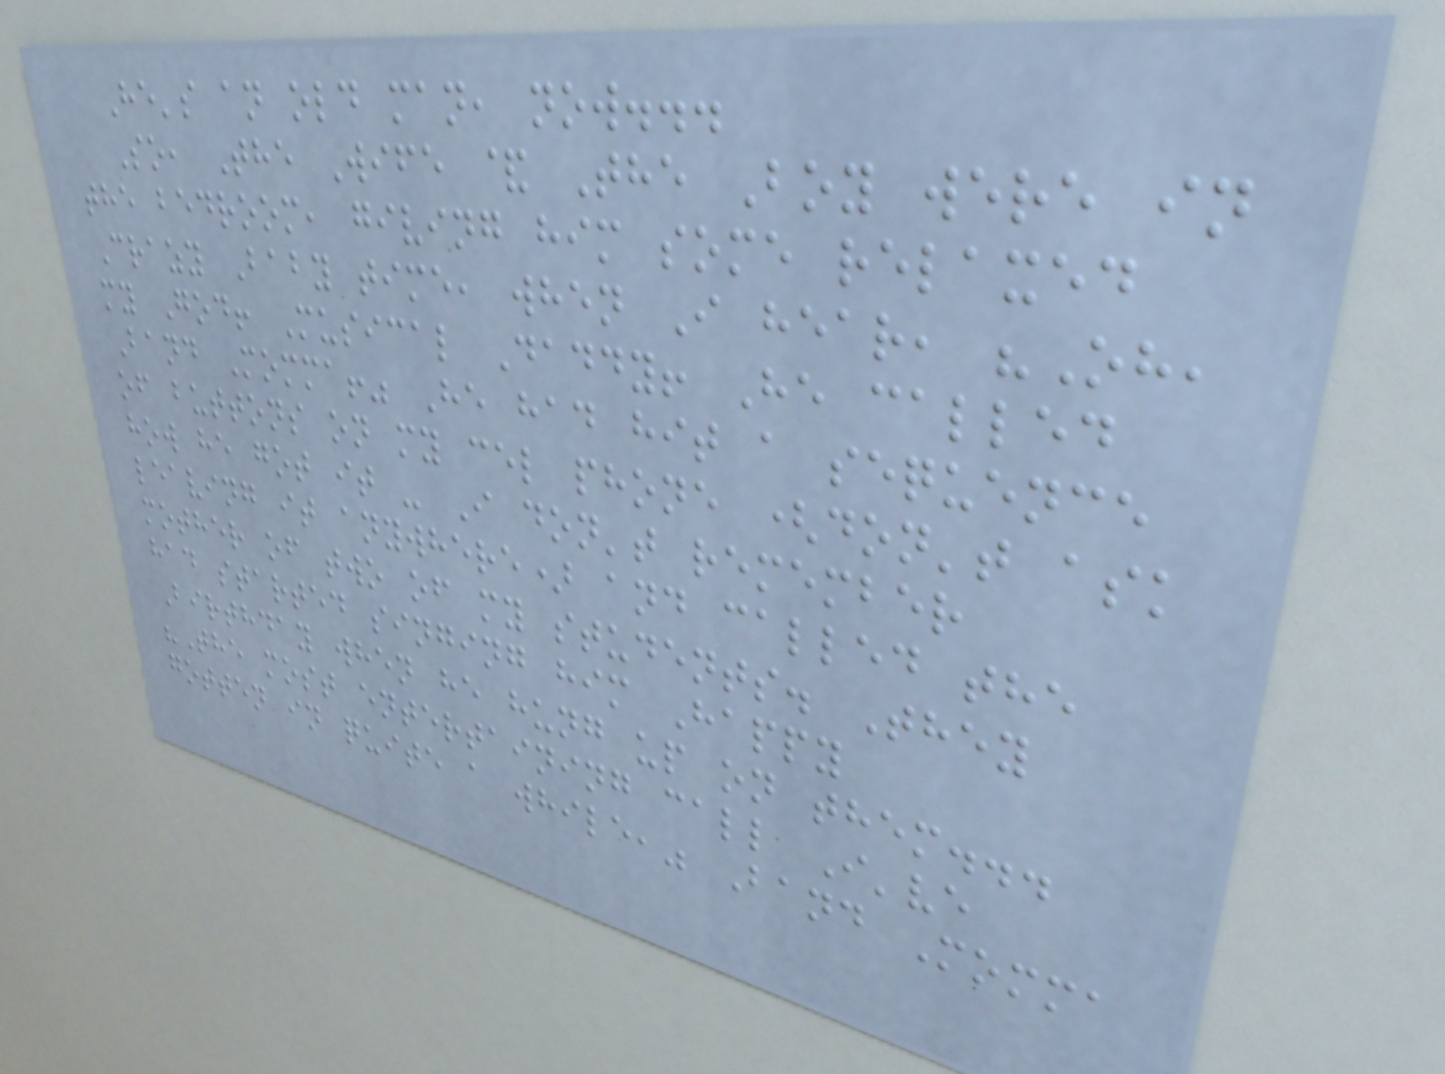He's an old man, now...
So, The Wife & The Boy were in
the bedroom, giving him some relaxed
Crazy Baby time, when I hear, "Oh,
my God! Musical Daddy! He called
Band Momma!" He had hit a sequence
of buttons on my cel phone (don't ask
how he got it - I don't remember
leaving it anywhere) and called the
mother of two of my students. They
had started singing him Happy
Birthday when he hung up on them...
"The most entertaining call I've
gotten in quite a while," Band Momma
